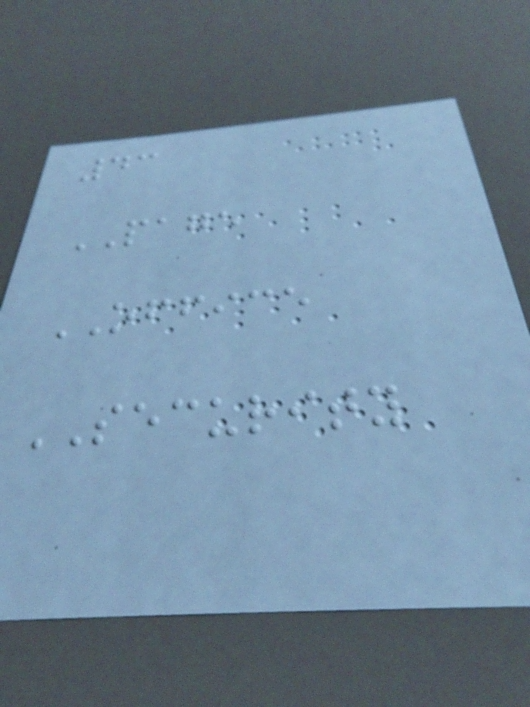43
PAGE
OFFICE
SECURITY
